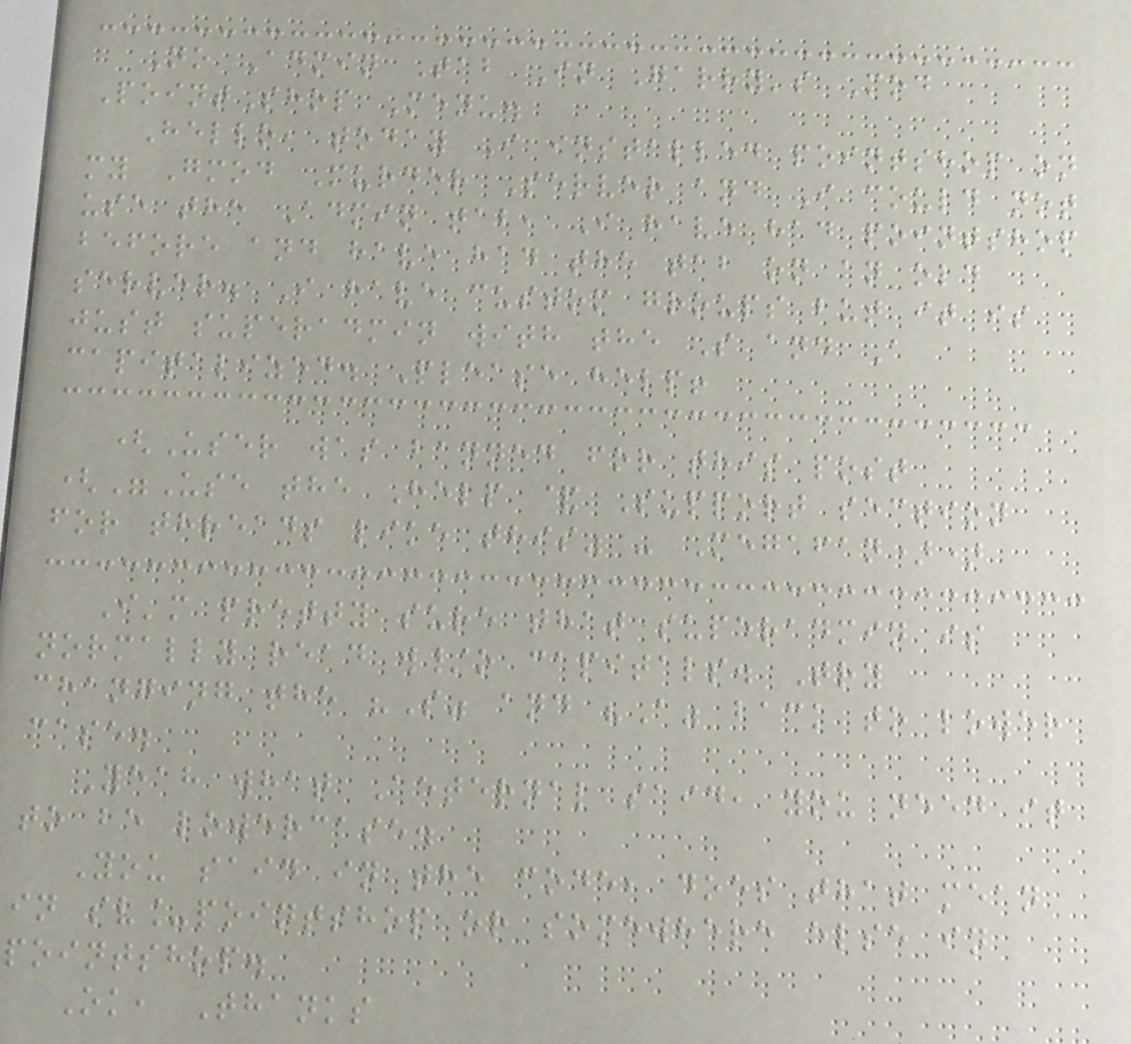No Admin Tab In Garry's Mod
PointShop Menu.
Hello, today I installed pointshop on
my Gmod Murder Server and I could not
use the Admin tab, I have had pointshop
before and have had the tab on an old
server. I have custom groups but it is
just superadmin with the S and A
capitalized. Please help!
(User was banned for this post
("Use the Help & Support section
for threads like this" - Megafan))
I'm pretty sure that superadmin is
normally read w/o capitals. Try
changing the "S" and "A" back to lower
case.
Yeah what Aeternal said, you need it
to be lowercase.
You said in the code, does that mean
in sv_pointshop or somewhere else in
pointshop.
Ok, Thanks
